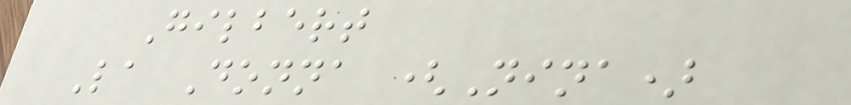Gilbert
La Donna (Nina)
